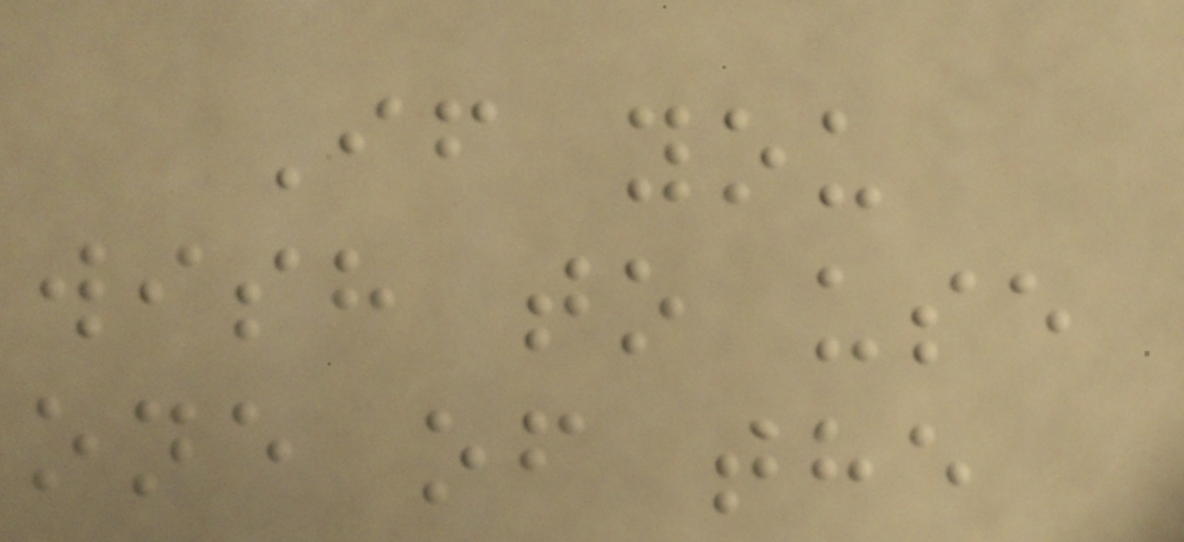If you
wish to use
one of the
